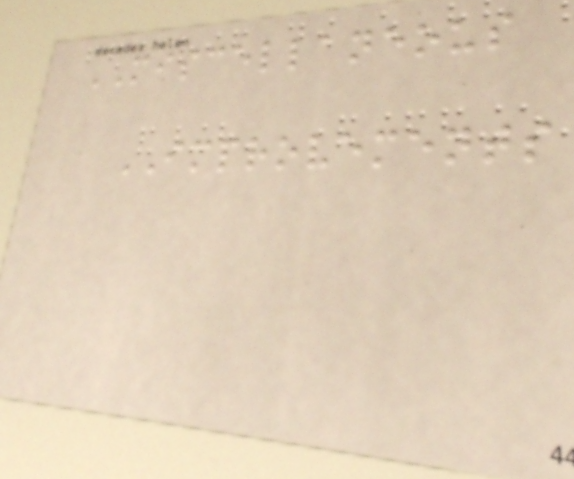MISCELLANEOUS
IMPROVEMENTS
